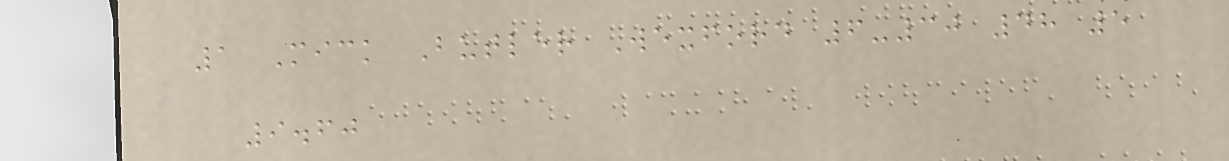1 Mick Butler Wexford 6-30 48 5
9.60
